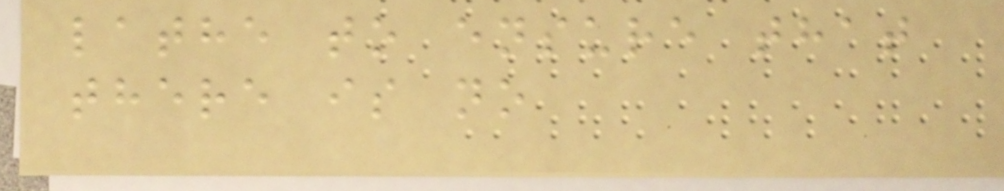lathe to ensure that
there is no
